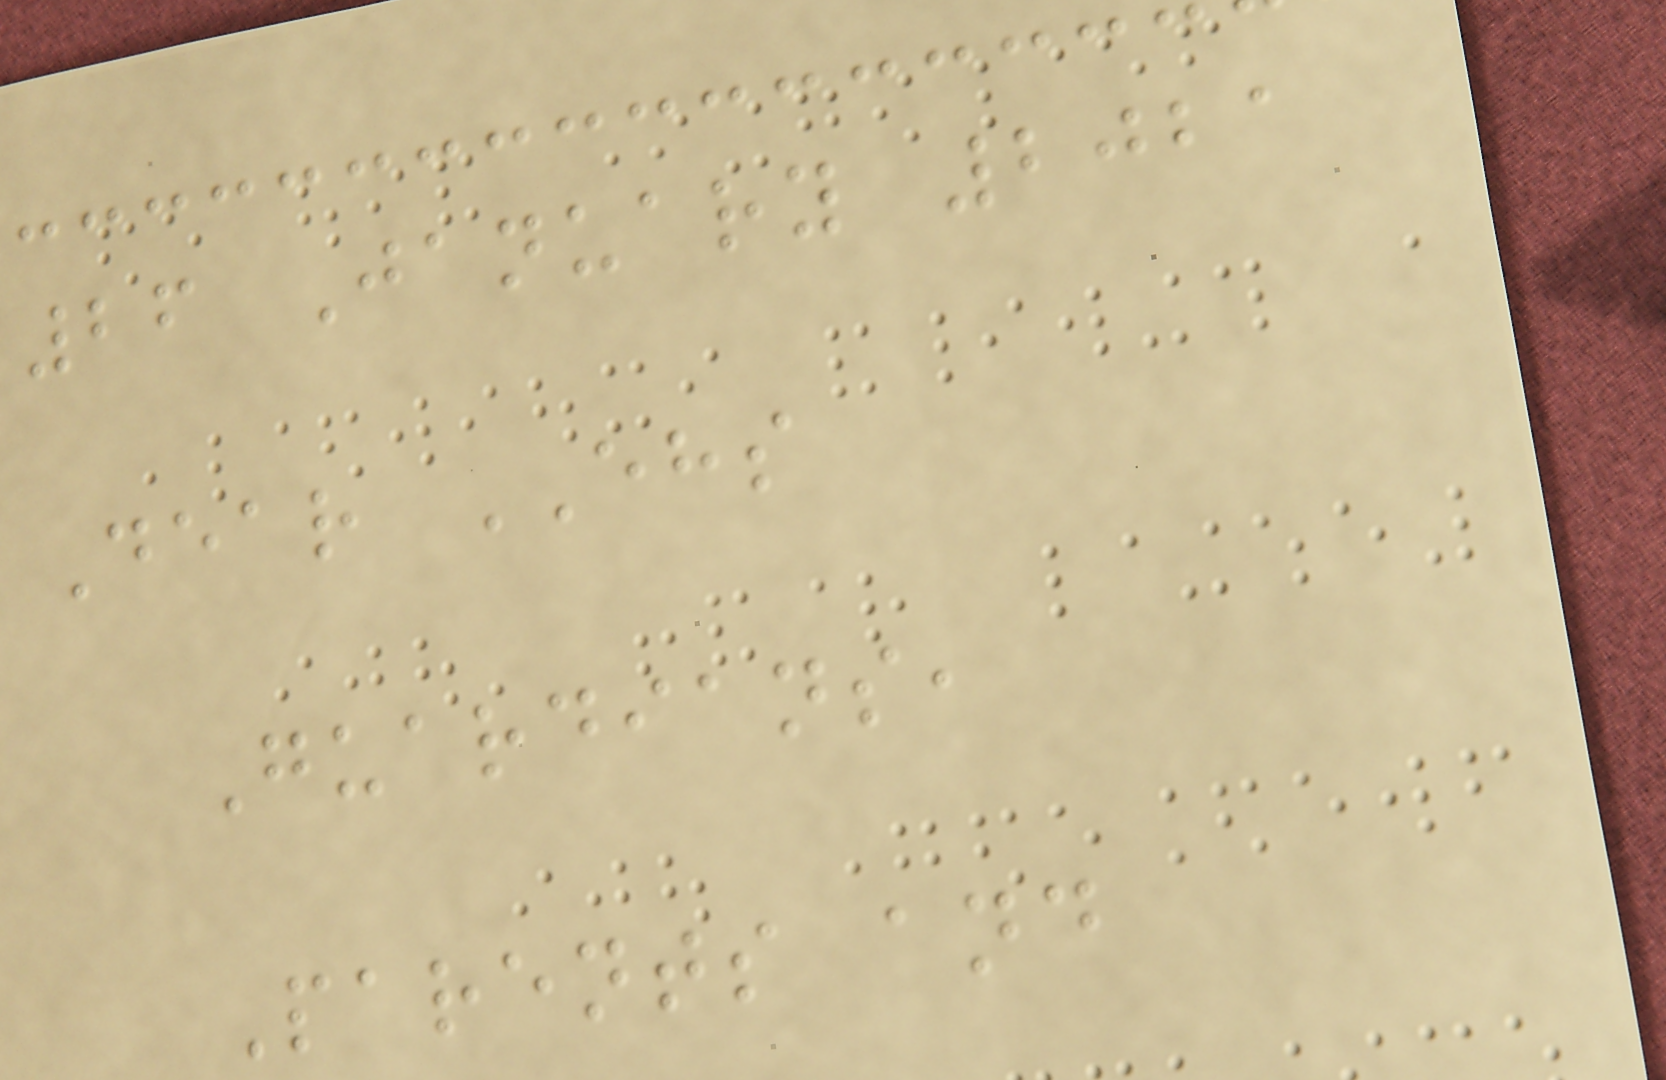26 January 2021
Dear EHS
Guardians,
Parents and
